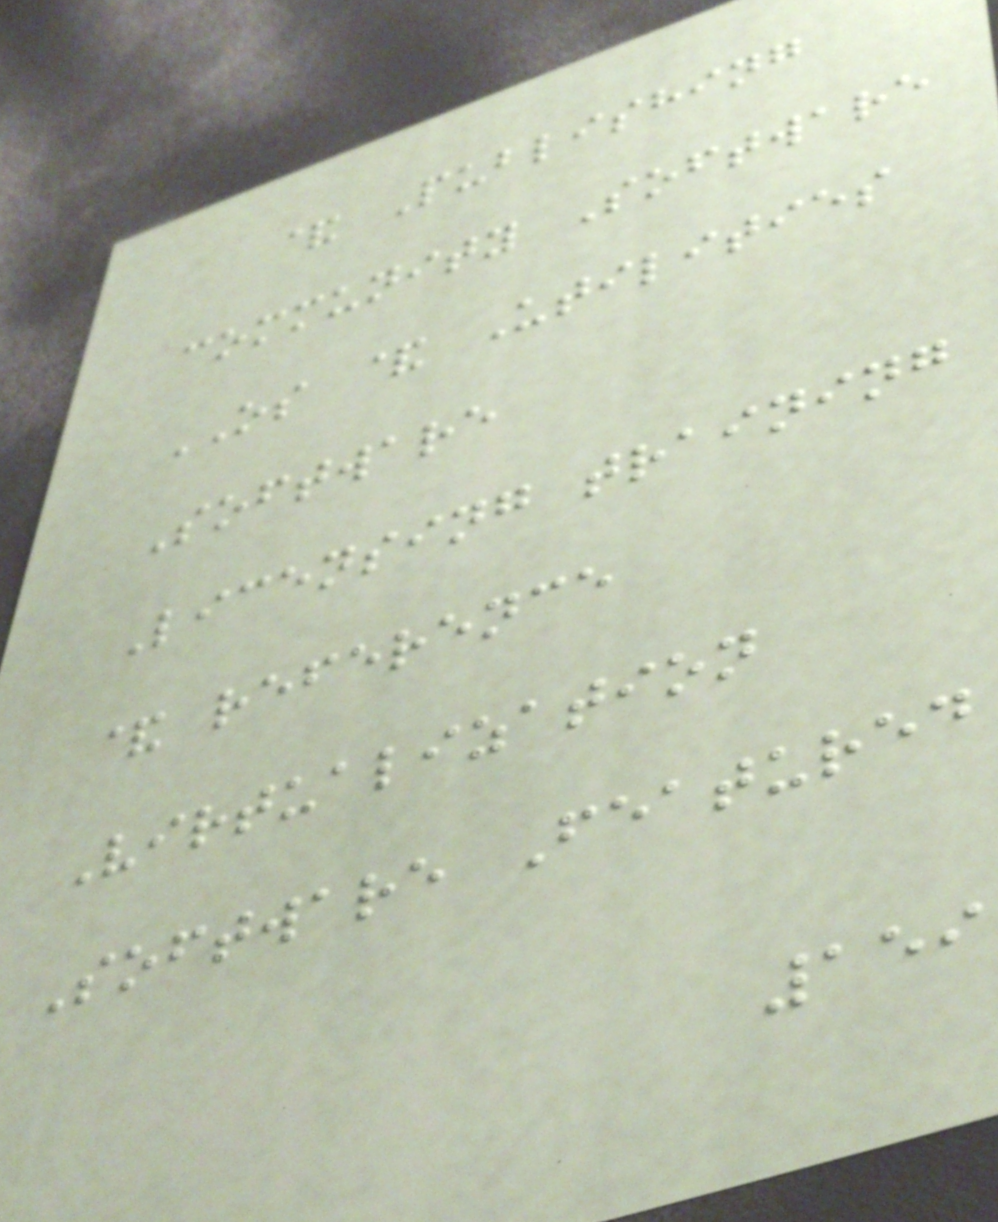& Publishing
community Software
OS & Utilities
Software
Licensing training
& reference
Virtualization
Software Featured
159
